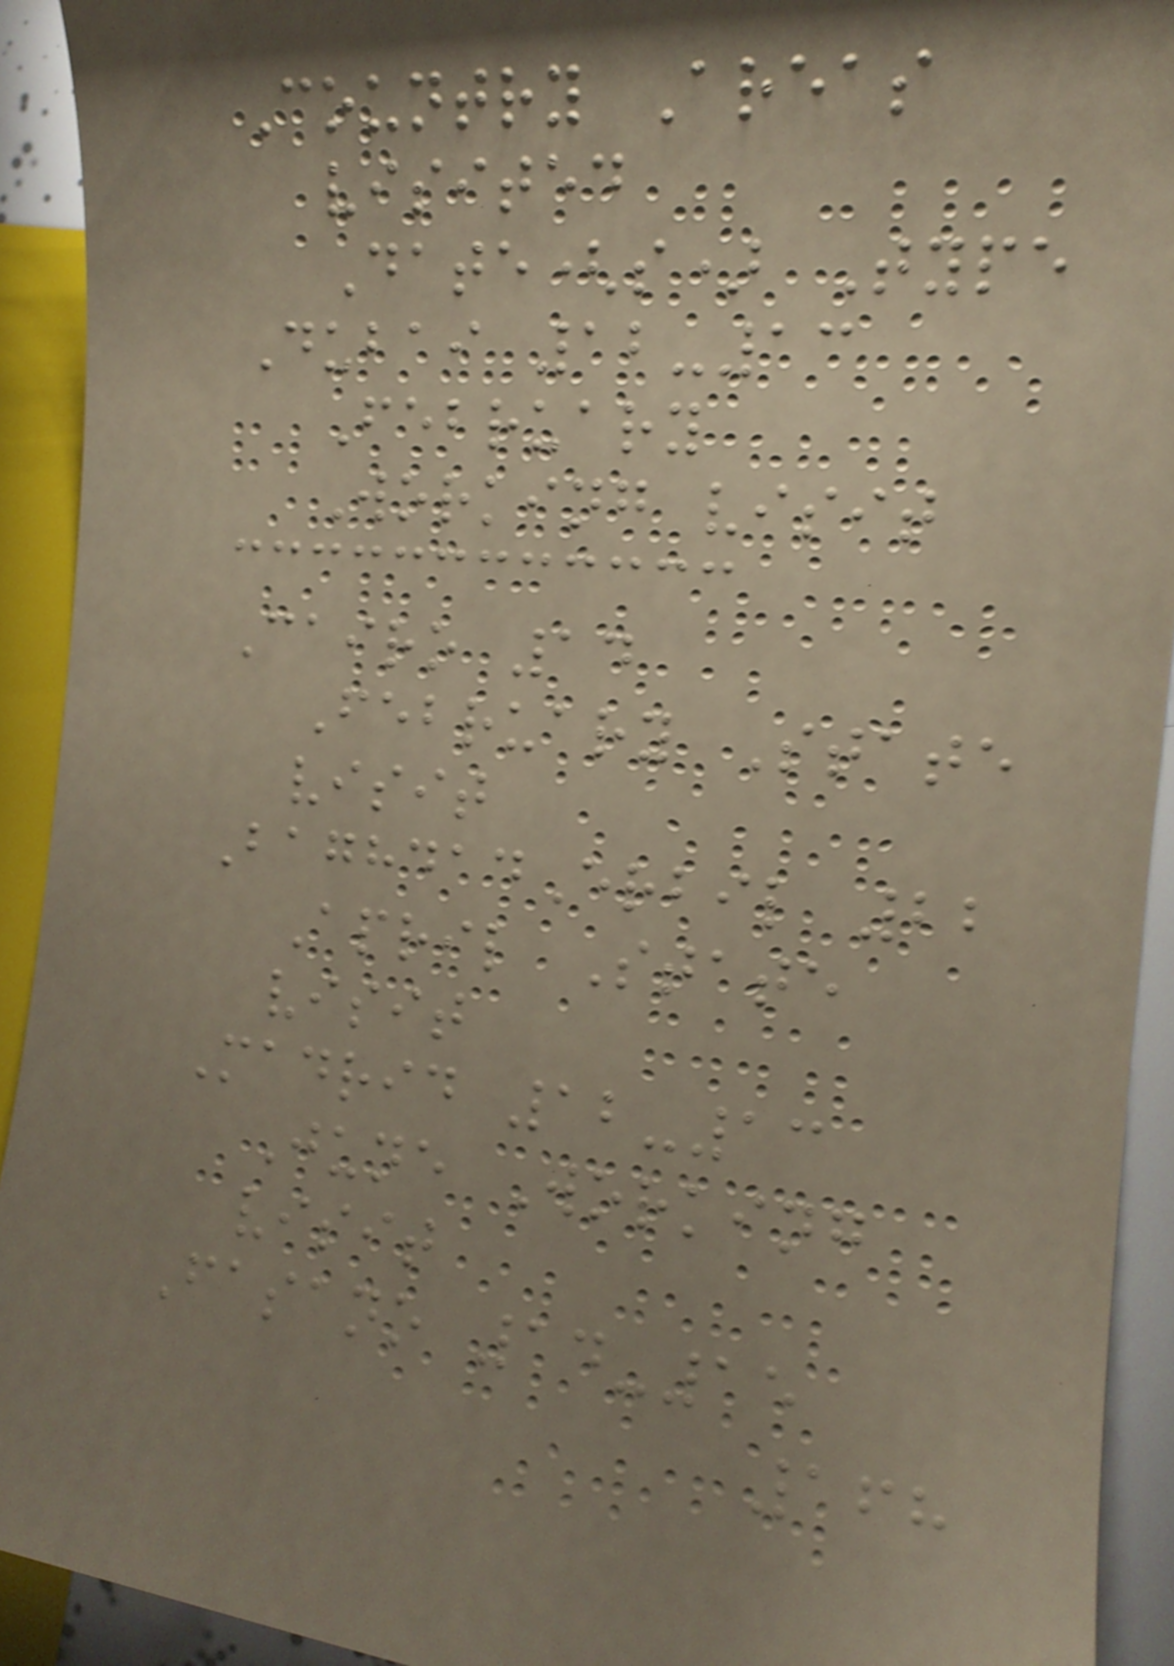Country Areas
visited
Date(s) Type
Dubai 12-13
February
Working visit
Cairo 14
February State
visit
BaghdadErbil 22
April State
visit
Madrid 12-13
June Working
visit
Fasano 14-15
168
